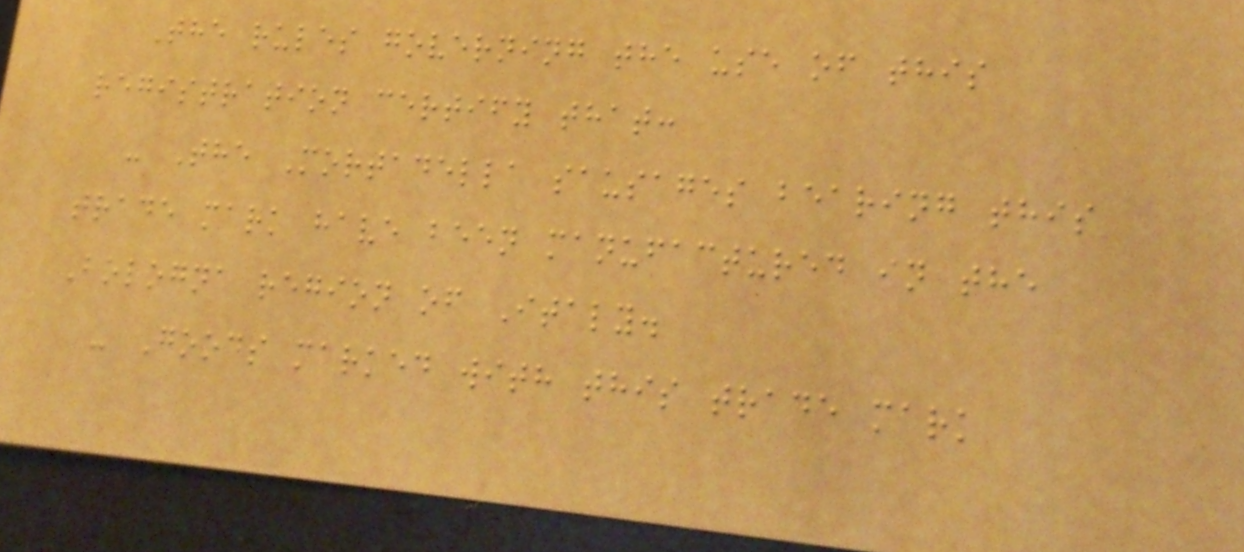The rules governing the use of this
registration certify that:
- The Mortadella sausages bearing this
trade mark have been manufactured in the
Bologna region of Italy.
- Goods marked with this trade mark
